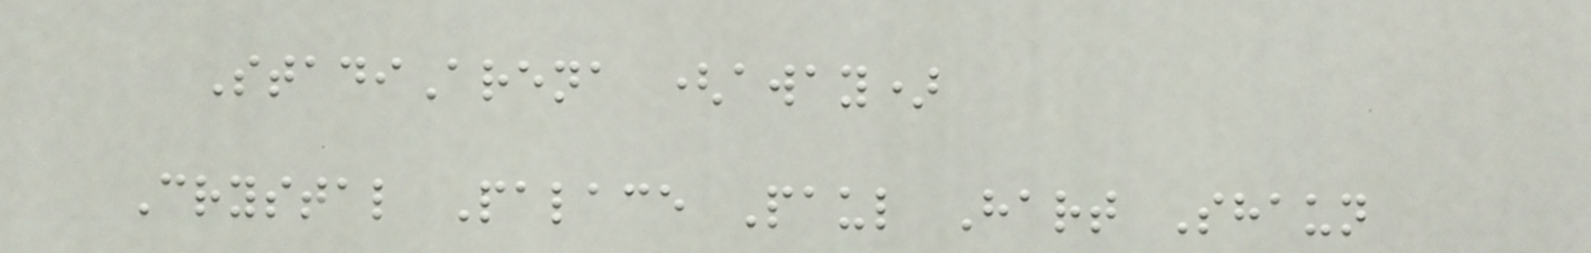StadiArena (away)
Crystal Palace Paul Hart Shaun
